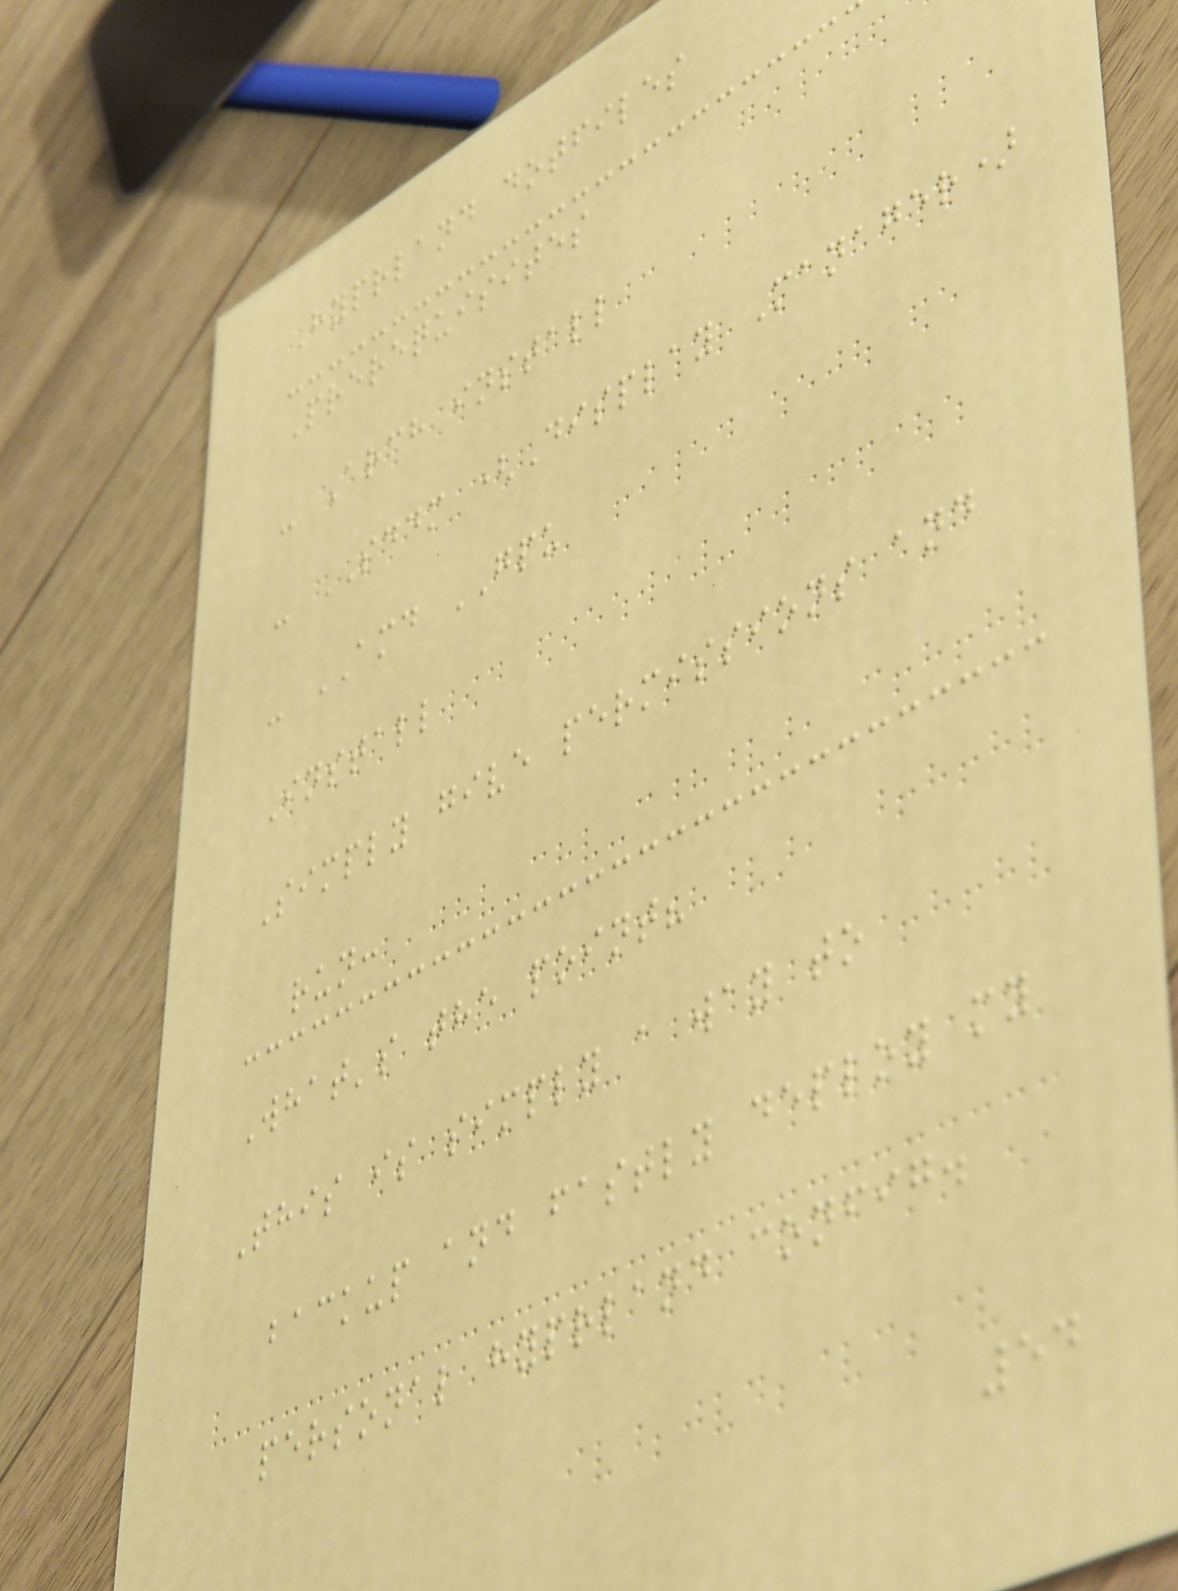Hyprland dotfiles
Prerequisites
- Arch install
- SDDM (Display Manager)
- AMD GPU
Install
Simply give permissions and
run:
What's the point?
This is simply a way to
backup and fastly deploy my
personal hyprland config.
54
